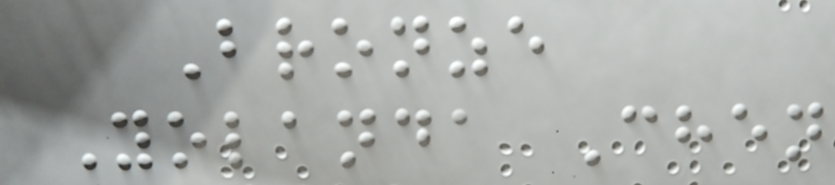Bronze
Yolanda Chen
